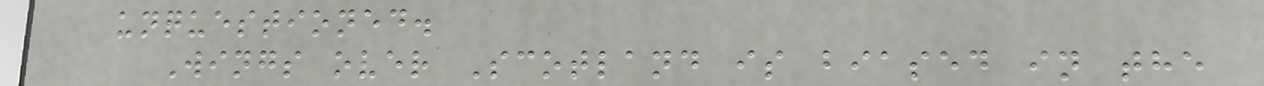unquestioned.
Wings over Scotland is biased in the
